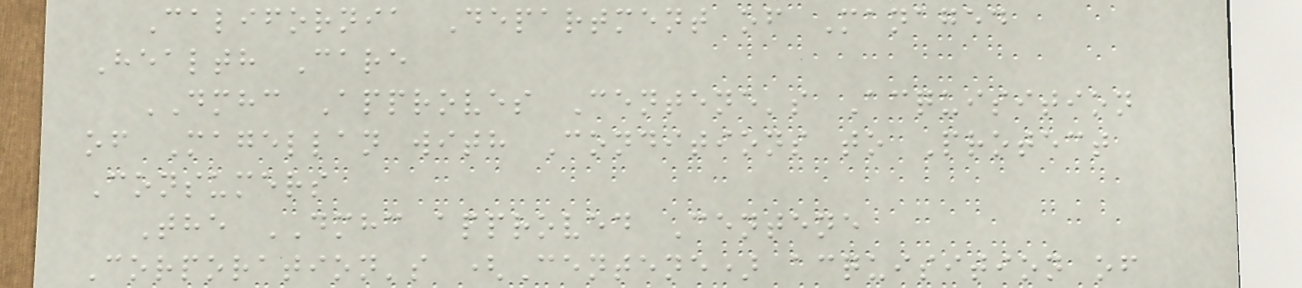California Department of Managed
Health Care
DMHC Approves Centene's Acquisition
of Magellan with Conditions to Protect
Consumers
The DMHC approved Centene
Corporation's (Centene) acquisition of
